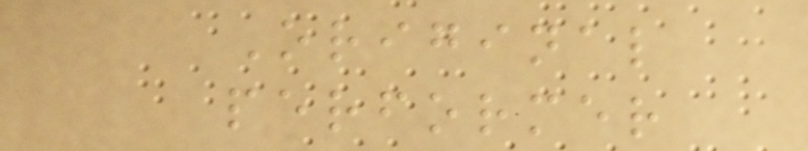Original
performer
